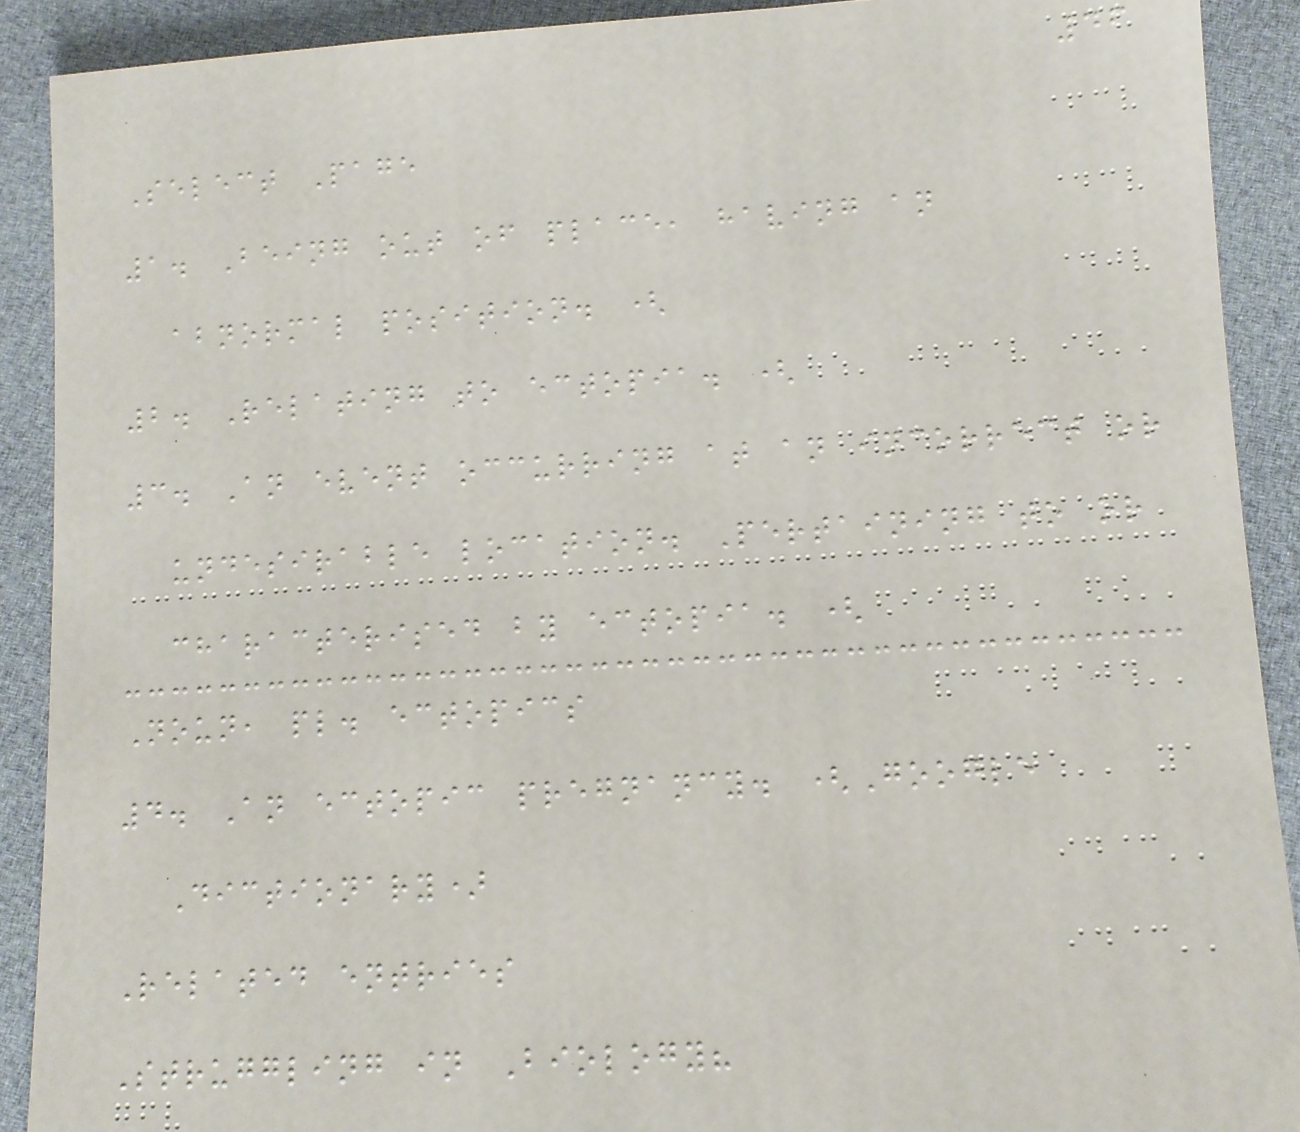46
Select Page
1. Being out of place, having an
abnormal position. (
2. Relating to ectopia. (
3. An event occurring at an incorrect or
undesirable location. Pertaining to or
characterised by ectopia. (
Noun, pl. ectopics
4. An ectopic pregnancy. (Google
Dictionary)
Related entries
Struggling in Biology?
